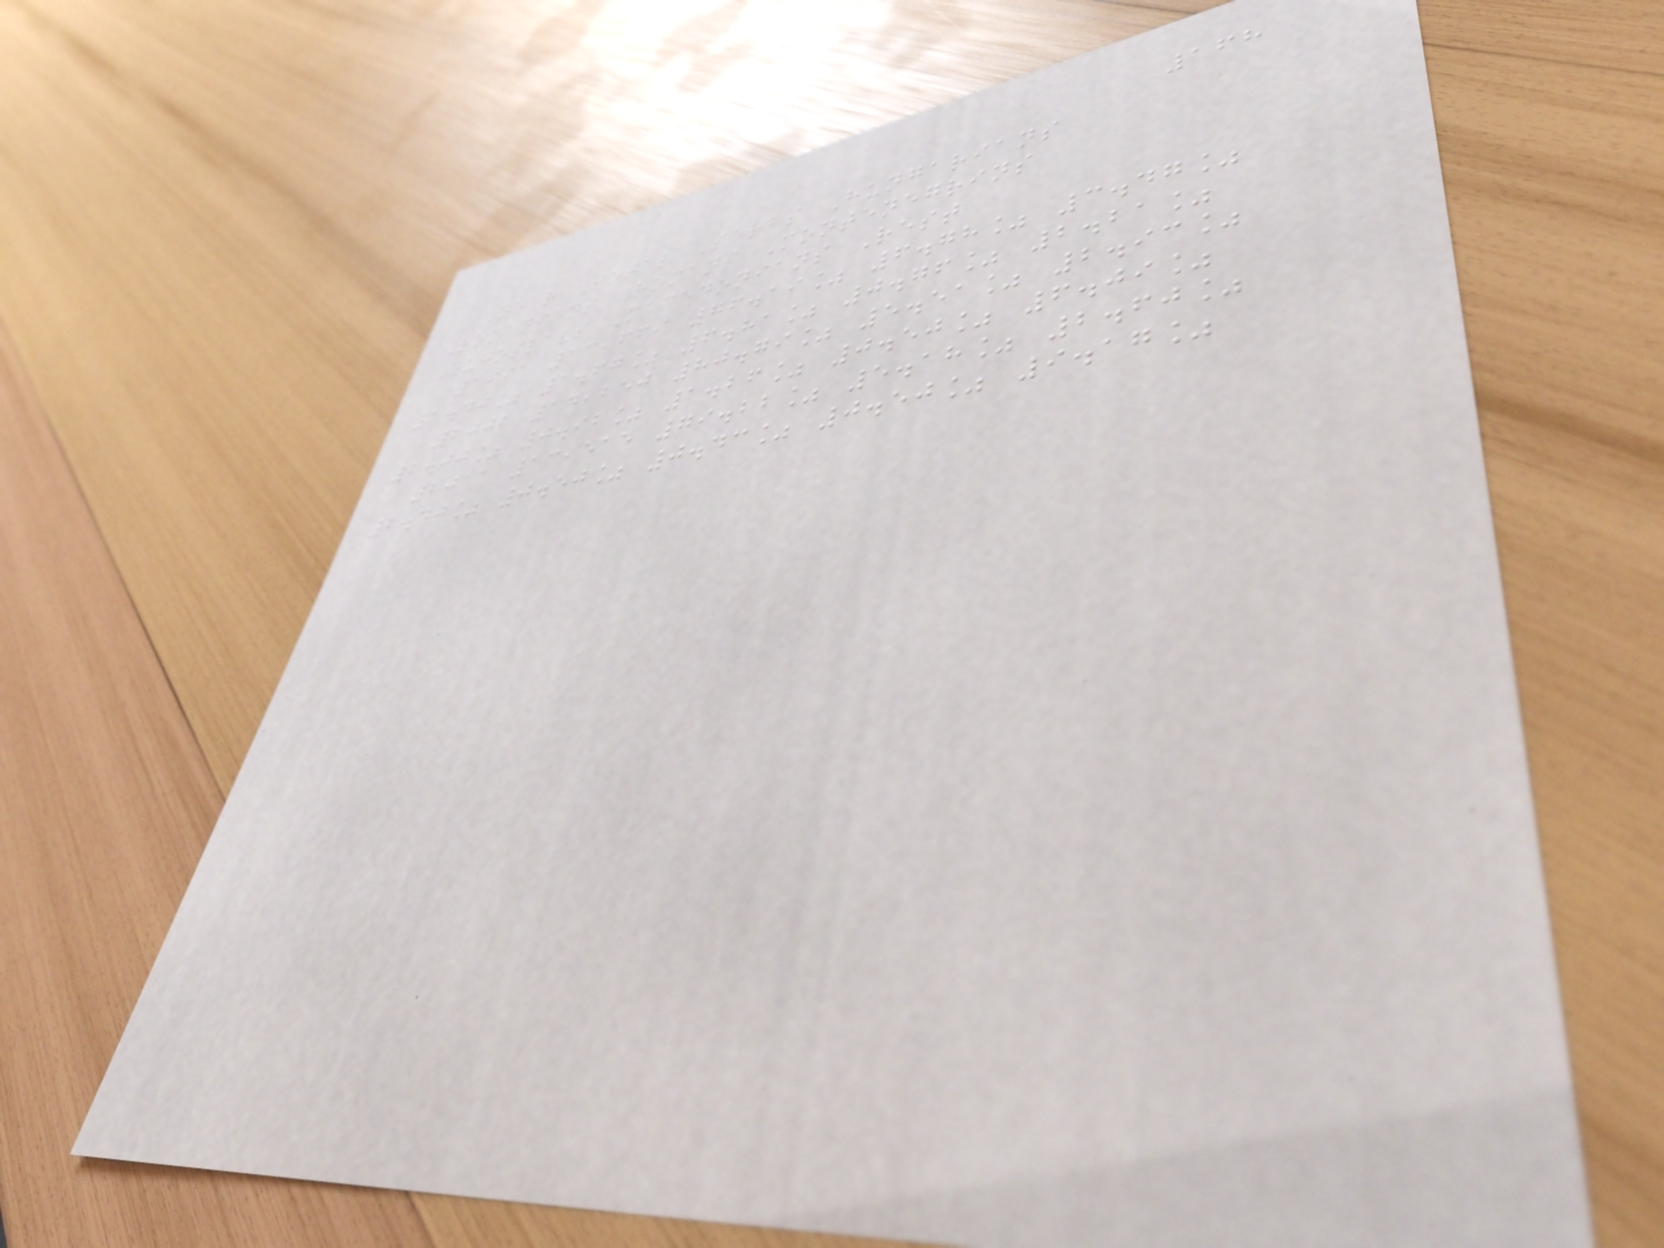168
Year Total Serbs Hungarians
Romanians Romani Montenegrins
Yugoslavs Macedonians Rest
1991 13,669 76.19% 6.78% 3.47%
1.40% 1.67% 6.81% 0.76% 2.21%
2002 14,250 80.79% 5.51% 2.93%
2.00% 0.92% 1.26% 0.50% 6.09%
2011 13,515 79.22% 5.18% 2.60%
2.40% 0.50% 0.43% 0.50% 9.17%
